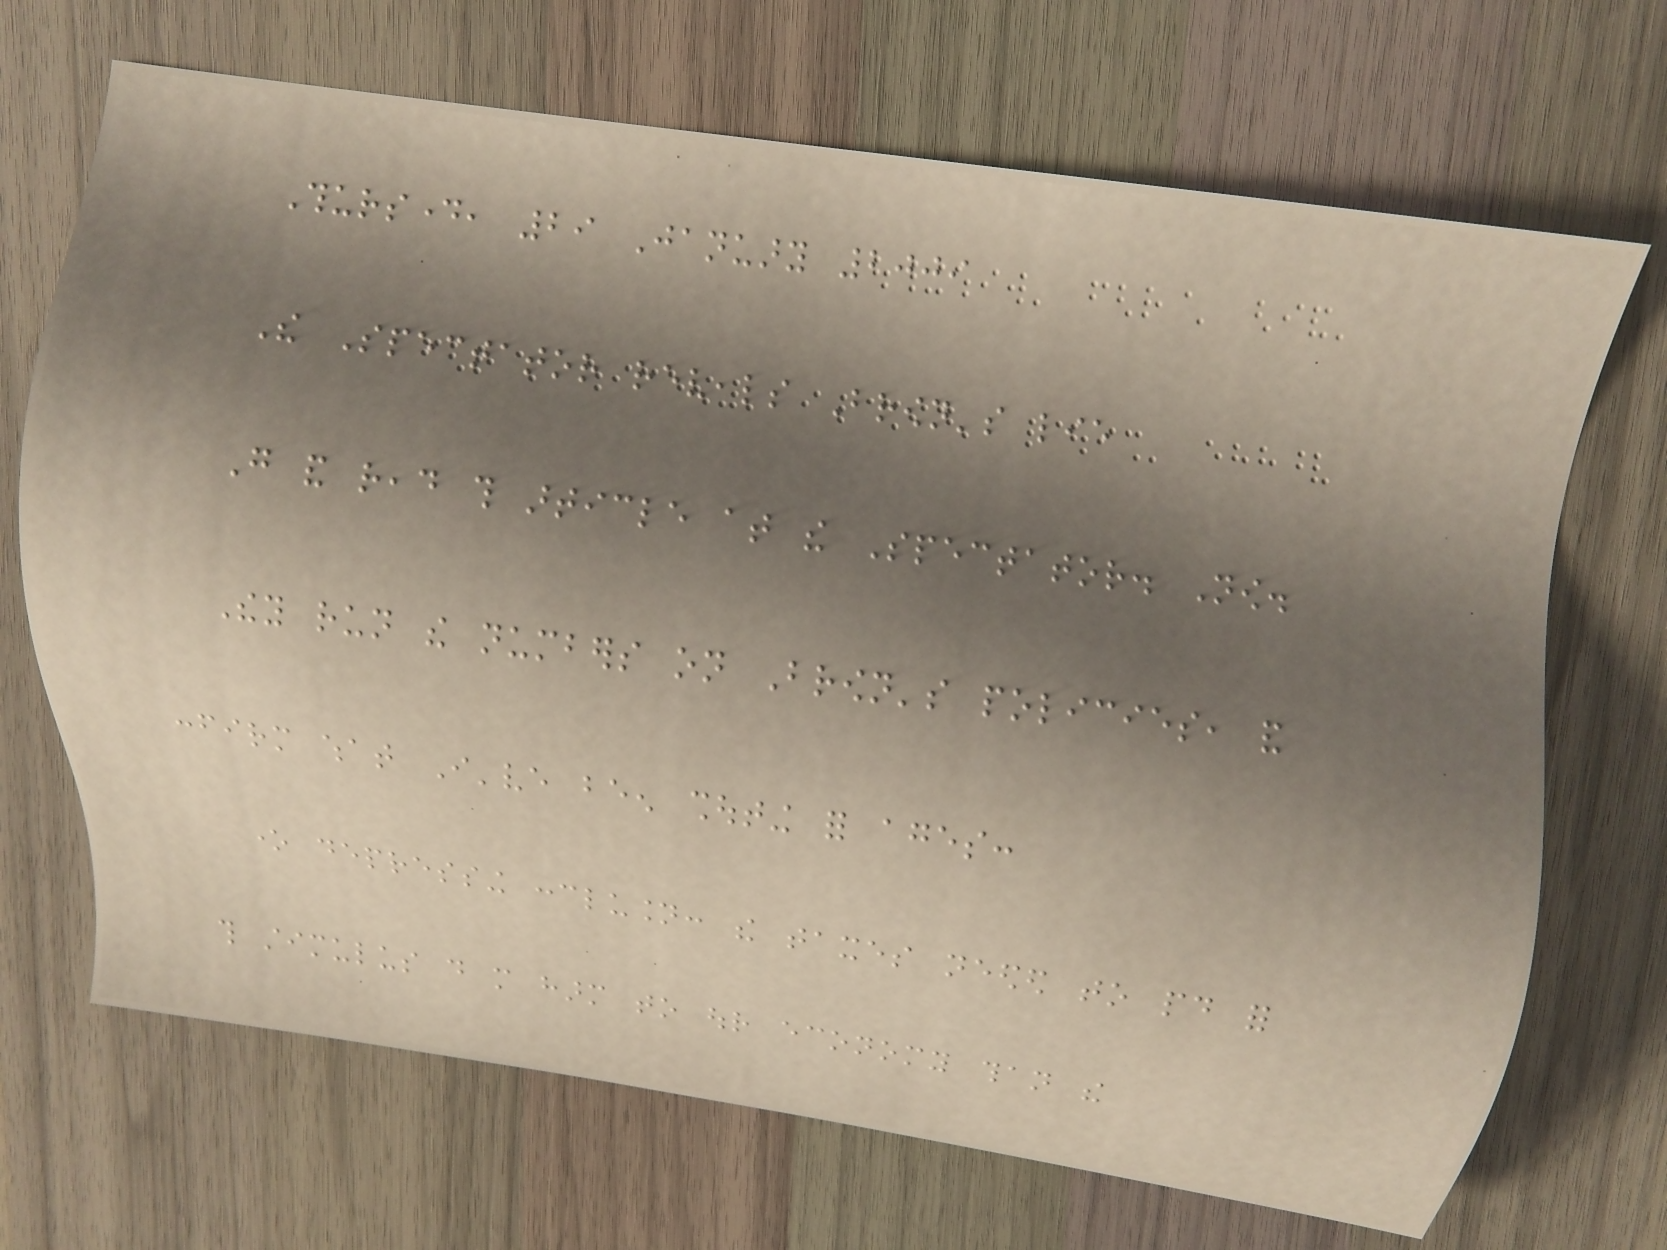Thursday, 29 January 2009
The Spectator reveals Brown's lie
Go and read this article at the Spectator. Now.
They run the numbers on Brown's policies, and
confirm what I've been shouting for ages:
one depressing conclusion: the taxes needed to paid for
this stimulus do more harm to our economy than the
